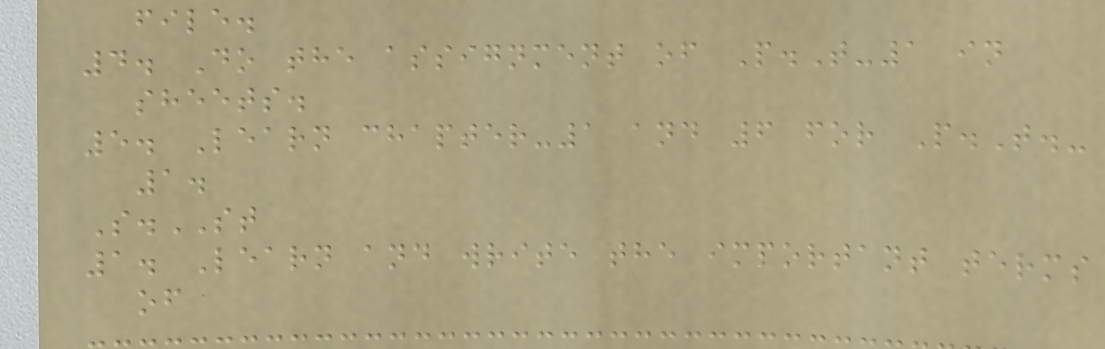file.
4. Do the assignment of P.T-1 in
sheets.
5. Learn chapter-1 and 6 for P.T.-
1.
S.ST
1. Learn and write the important terms
of
